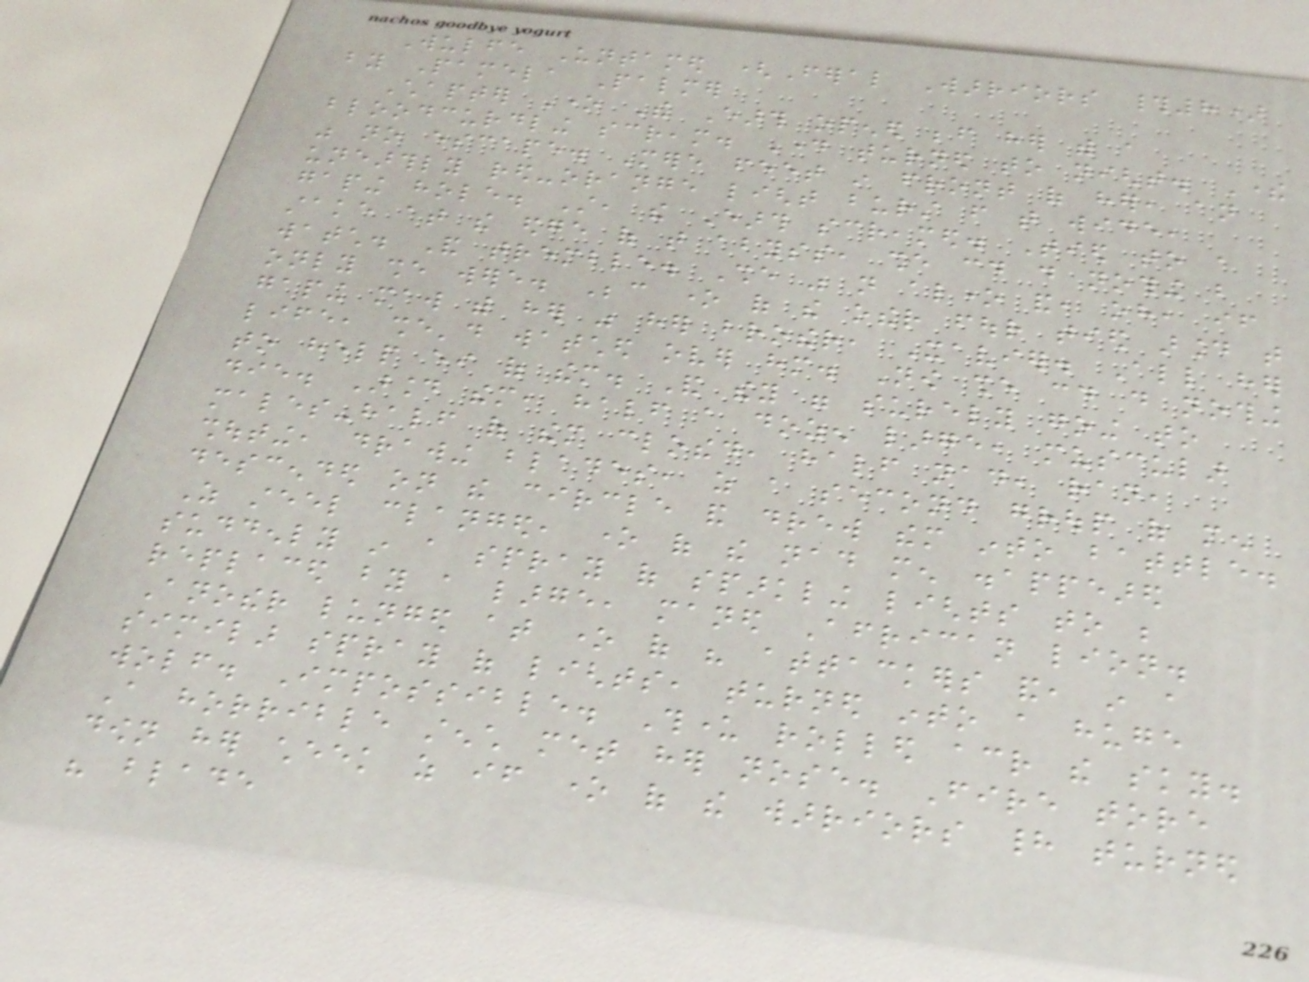Wulfe Untamed (Feral Warriors #8)
by Pamela Palmer
Chapter One The Earth opened before her with a
bloodcurdling scream. Day turned to night. There
was no escape. Mere feet in front of her, an
unearthly red-orange light burst from that wide,
gaping hole. Still, the Earth screamed. Tied to a
stake at the edge of that abyss, she could do nothing but
watch. And tremble. She was not alone and, oh, if
only she were. Because one of the other four tied around that
gaping maw with her was her brother, Xavier. All her
life, she'd watched over him. Now she could do nothing
to help either of them. And they were surely going to
die. Around them, half a dozen large, muscular
males-half of them clothed, half nad, ran,
shouting, drawing blades, as a second group of men
descended on the circle and drew them into battle.
As steel clanged, one of the nad men disappeared
suddenly in a spray of sparkling lights to be
replaced by a large, maned African lion.
Another lunged at one of his attackers and, in a
similar spray of lights, turned into a huge
wolf. Impossible. Thunder rolled across the sky.
A horrible stench met her nose. Fire tore
down her cheek as if one of the warriors had turned
his blade
